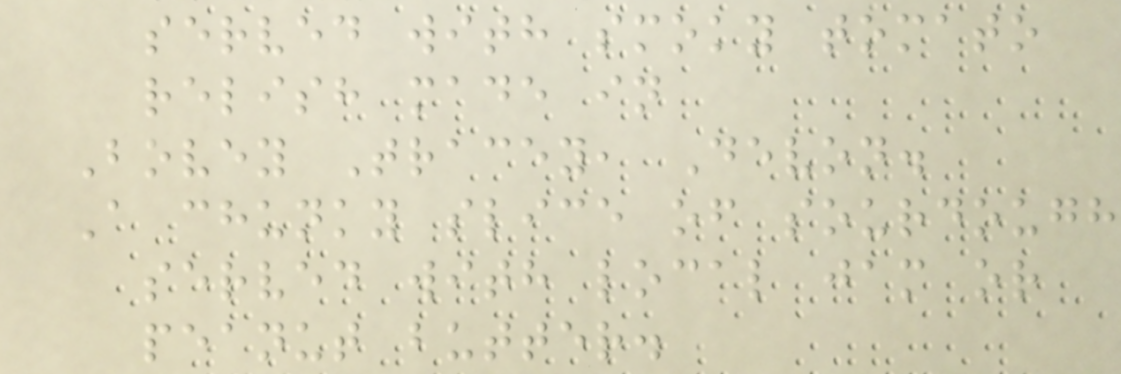served with smoky tomato
relish made in
Bovey Tracey, Devon.
A chunky slice of sourdough
served with local jam or
peanut butter.
